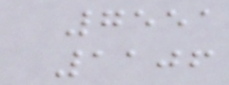7551
1106
